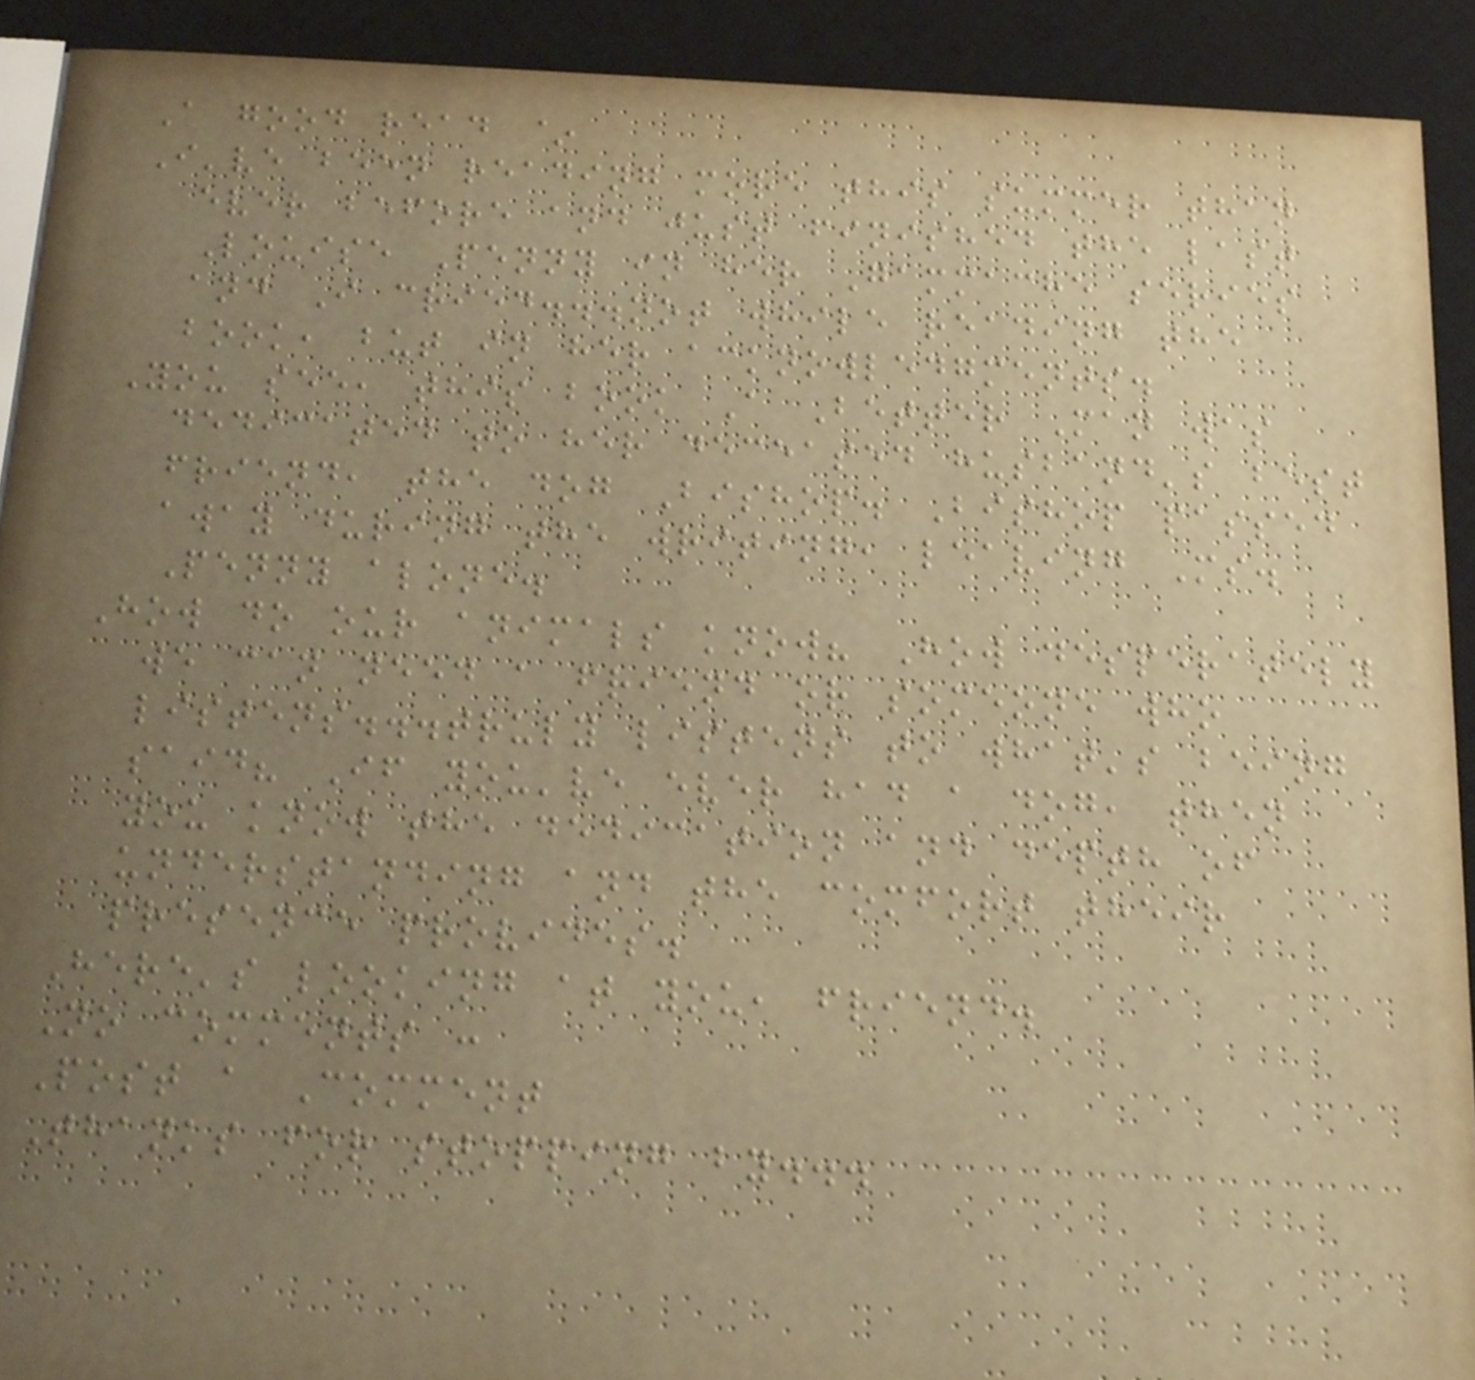A good read ~
I've been reading more this summer than
ever before and just finished the last
Louise Penny in her Gammache series
and I cried...not while reading the
book, but in her acknowledgments.
You see, this book A Better Man was
dedicated to her deceased husband's best
friend, the dog Bishop. Bishop passed
away during the writing, leaving Ms.
Penny alone.
How do our animals know? How desperately
we can need a friend or someone who
listens...truly listens to what's being
said? If you've ever had a dog, then
you know the dedication and depth of
understanding and the comfort their
presence provides.
Here's looking at you, friend.
No comments :
Post a Comment
Thanks for stopping by...
